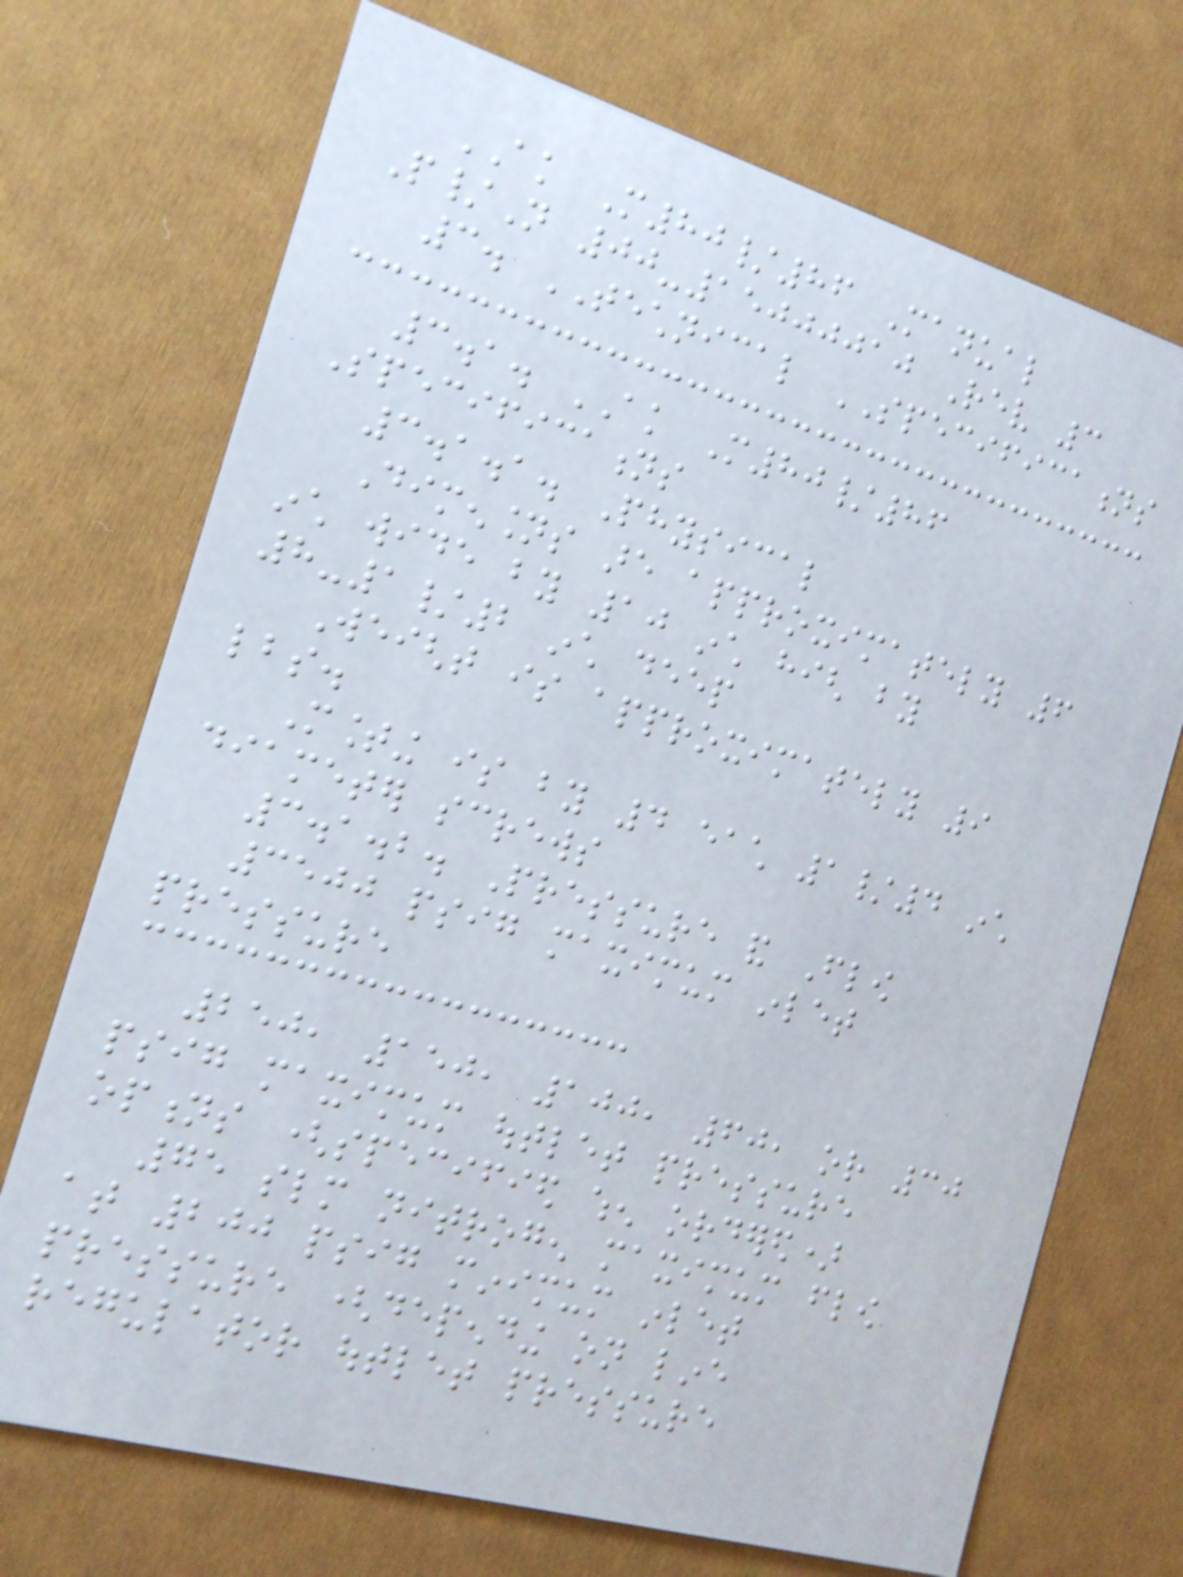AK M80/86 Manual
P/N 00-15000010 Rev 3
3. TECHNICAL SPECIFICATIONS
3.1. AK M80/86
Specifications
3.1.1. Physical
Dimensions are approximately 6
inch wide by 10 inch high by
8-1/2 inch deep
Weight is approximately 9
lbs.
Mounting is by 4 each 1/4 inch
diameter screws
3.1.2. Pressure and Flow
3500 psig maximum inlet
pressure
250, 150, 100, 60, or 30
psig maximum outlet pressure
options (specified when ordered)
75 slm nitrogen maximum flow
at 200 psig minimum inlet
pressure (depending on line
regulator outlet pressure
